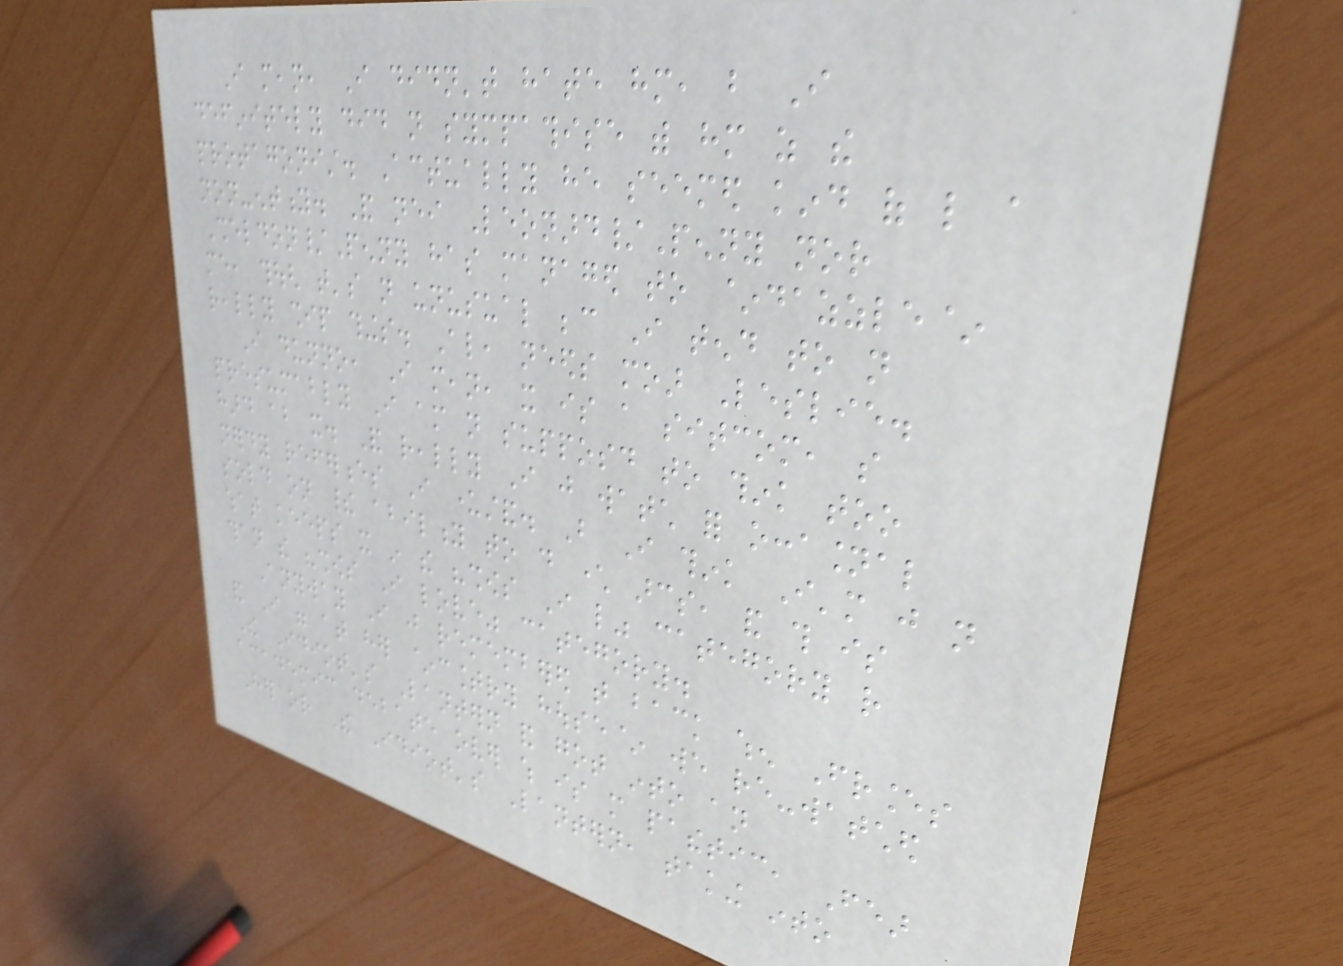I mean, I didn't hate him, but I
definitely did not sympathise with him as the
protagonist. Actually he seemed kind of like a
non-entity. And neither Leonard/Penny nor
Sheldon/Penny has managed to ~dazzle~
me, though that's not unusual because I tend to not
really ship things. Also, needs moar Leslie.
I dunno, I mean, it is a sitcom, so
presumably I am not supposd to think too
hard about it. And really I just watch for occasional
nerdy references I understand. But I think I'm just not
sold on their ability to do character arcs, and this is
what keeps it in the "shows I like" category rather
than the "shows I love" category.
Anyway I just remembered that back when Frances
and I were at her ~country house~ we re-watched
The Idiot's Lantern and got into an
academic debate over which is more pathetic, Fear
Her or The Idiot's Lantern, taking into
